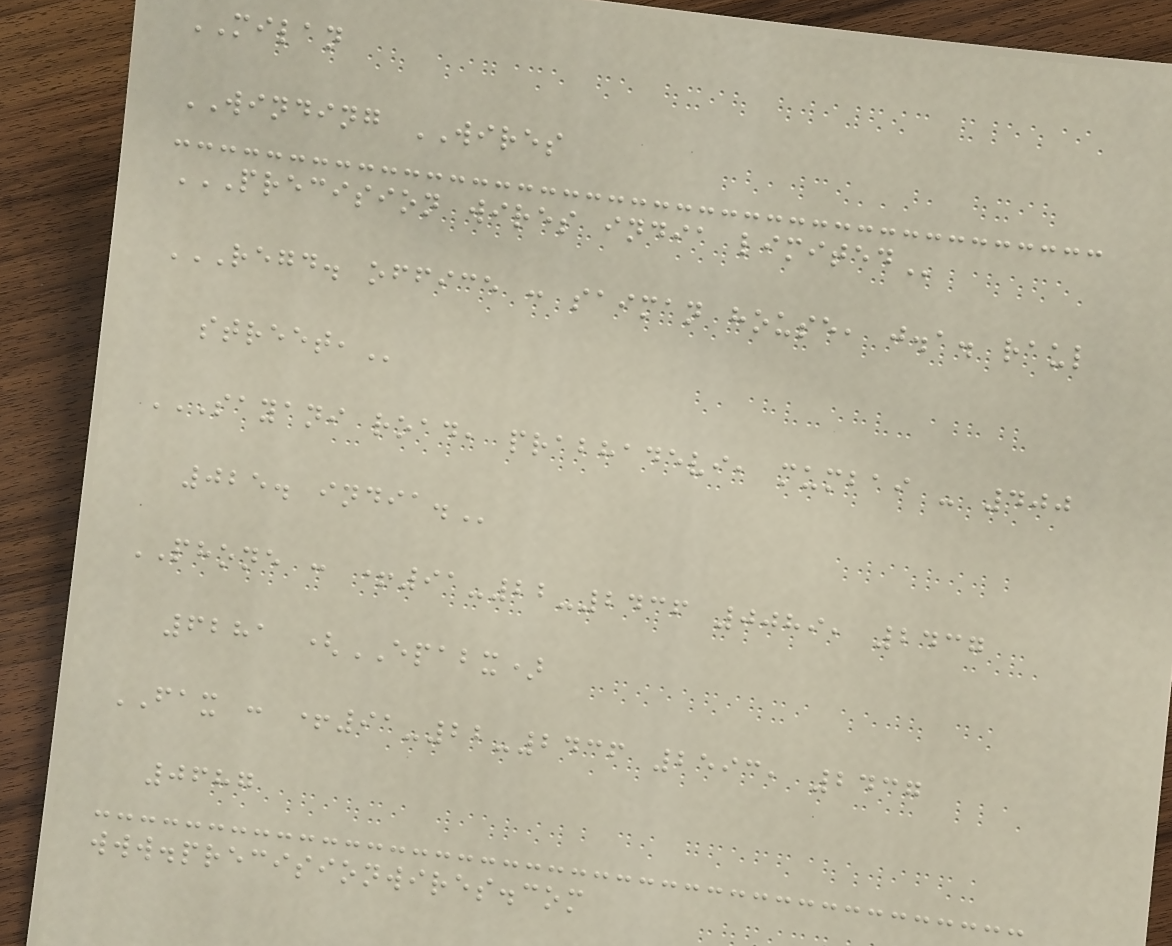MILAN
WINDING WIRES
PRECISION WIRES INDIA LIMITED
REGD. OFFICE : SAIMAN HOUSE, J.A. RAUL
STREET,
SAYANI ROAD, PRABHADEVI, MUMBAI - 400
025. INDIA.
PHONE : +91-22-2436 0089, 2437
6281 (EPABX)
FAX : +91-22-2436 2593, 2437
0687
www.precisionwires.com
